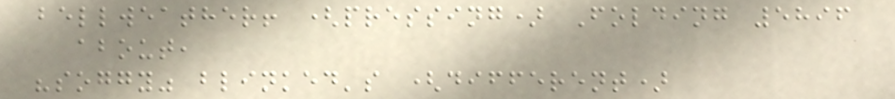bellweather! (pressing) Folding 5896
about,
"soggy" blinked's (different)
